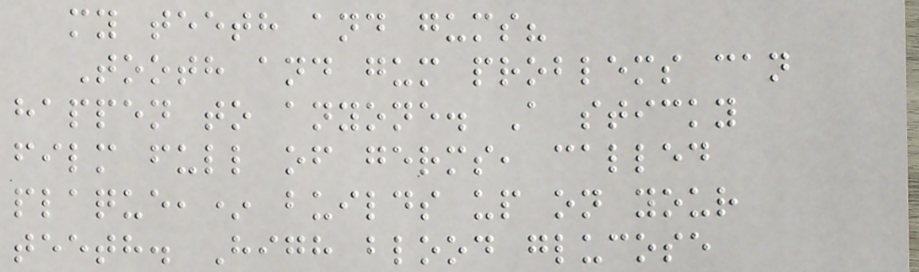my teeth and gums?
Tooth and gum problems can
happen to anyone. A sticky
film full of germs, called
plaque,* builds up on your
teeth. High blood glucose
